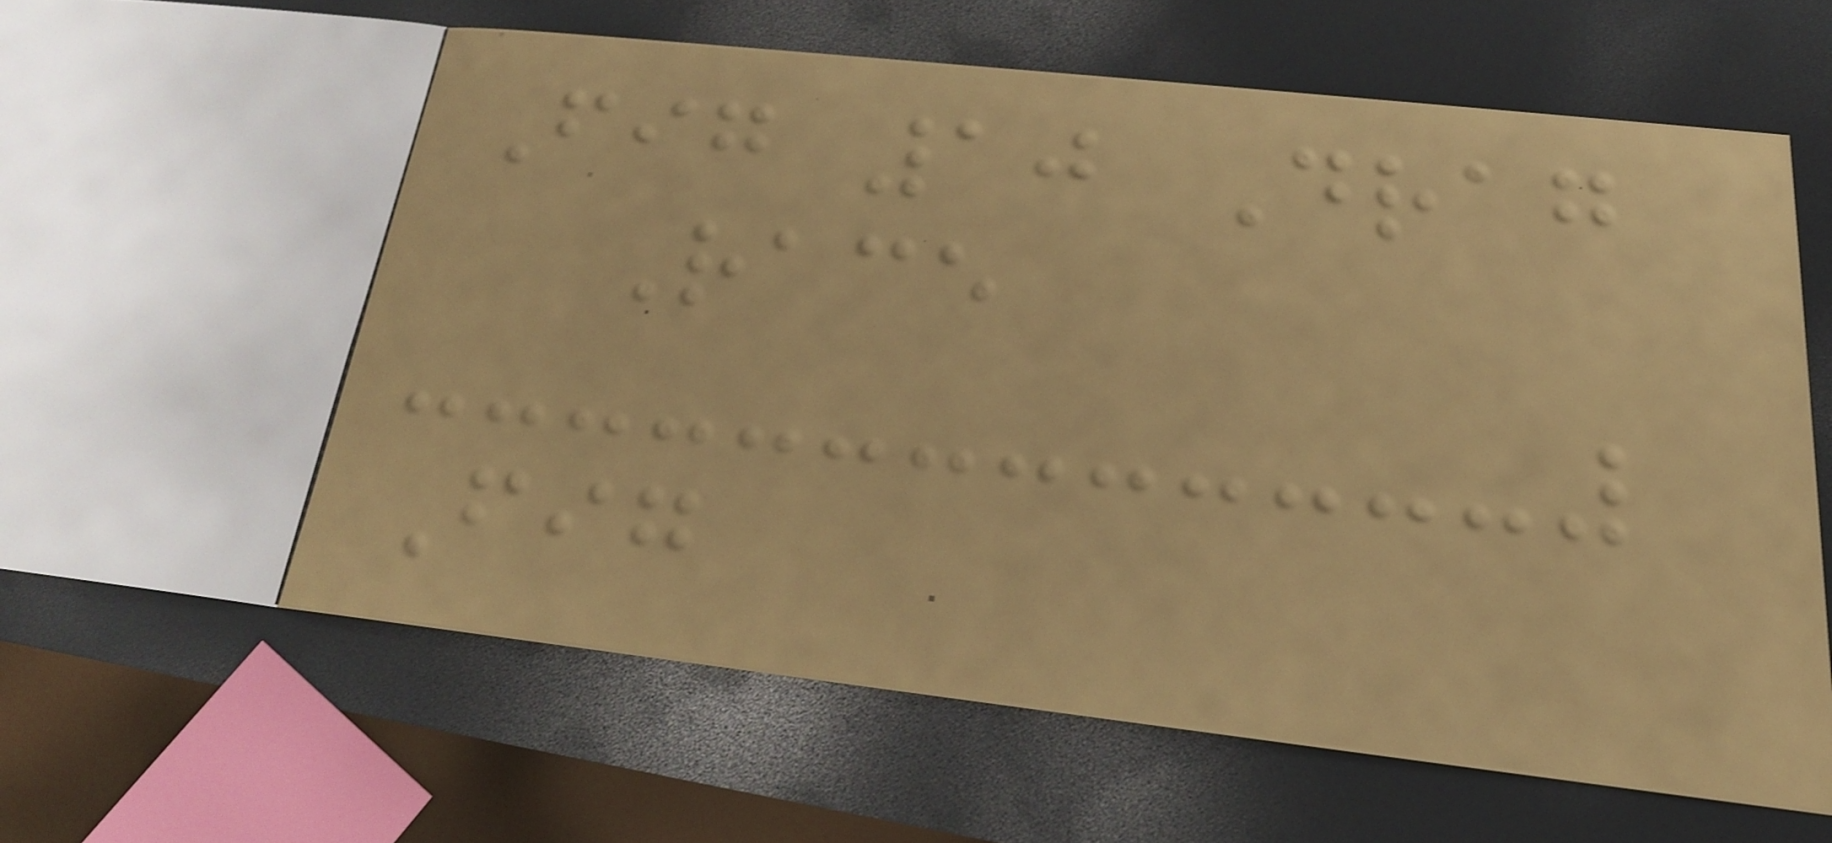Fig 10 Drag
Race
Fig
